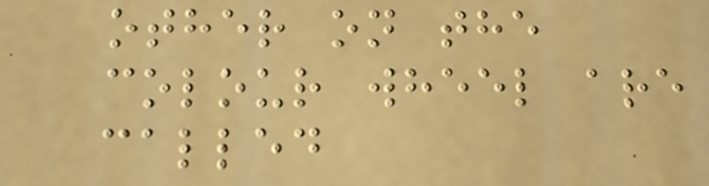other on the
colour wheel are
called
